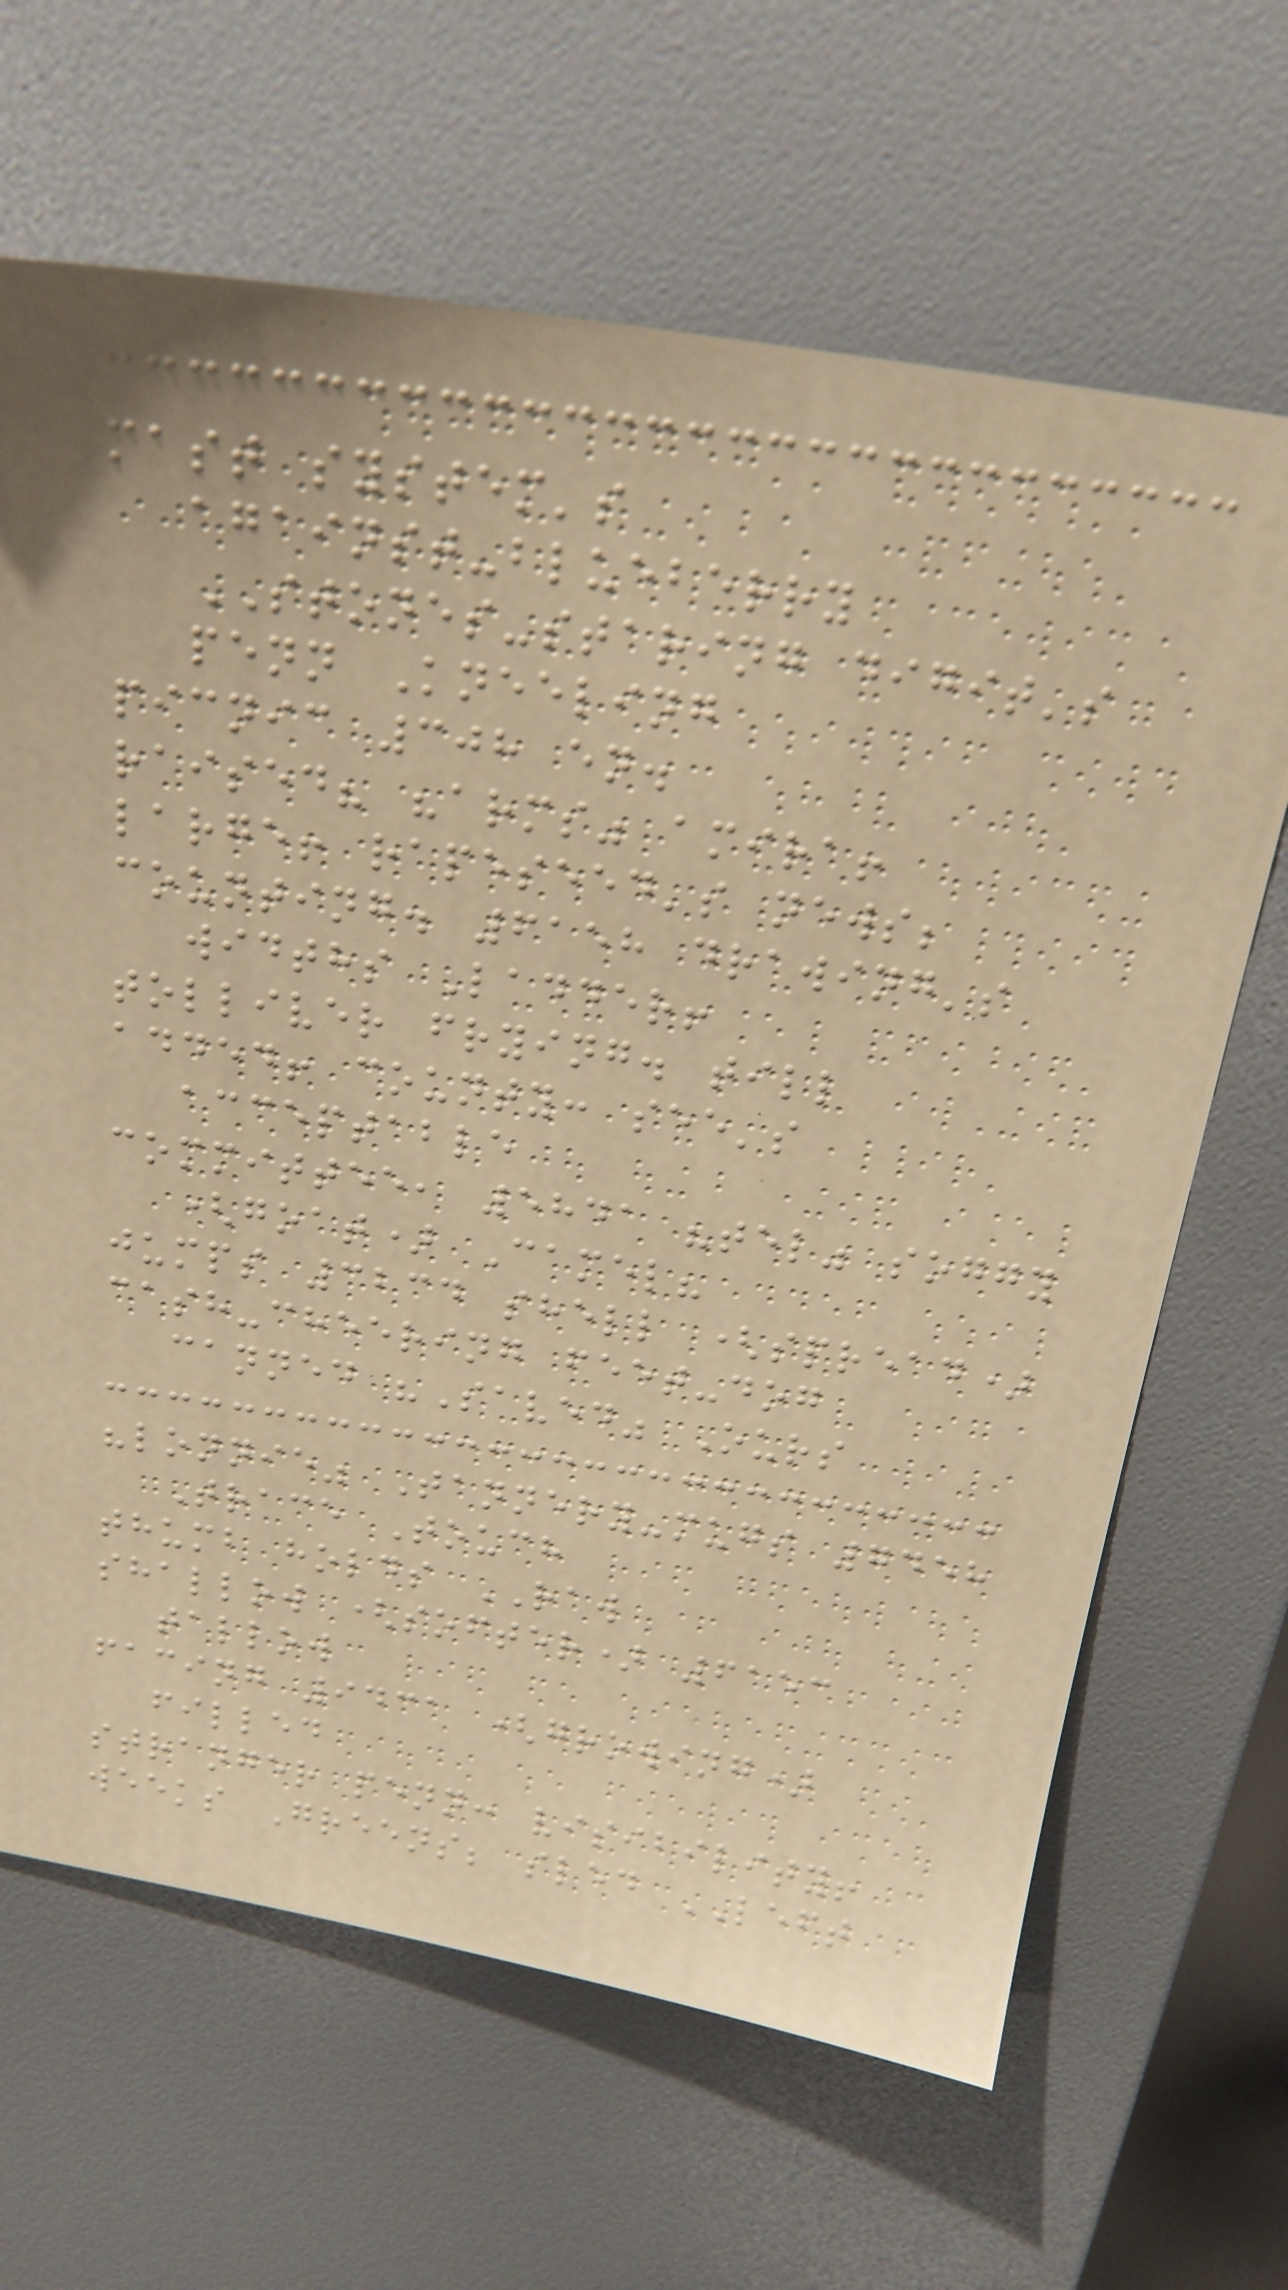mast system's
against-blueberry
STONES-staring digit's
penn Kneeling
picnic 308 en.
raised? "arms" amira!
large! rapeseed's news;
counting. 6158 drawing's
widths Ladder!
tolliver frying. till
added! county: see's
acceptable
committee, 5841 "tel" soggy
(goat) Camel?
jumps 3234 shell (spread)
cash-cheering feet-dog
canned "Saved" Ours
"lonnie" Tannery-mugs 7458
Trace Touch
thumb holds RAW
shallow (softer) 6153
tallow
facing 9431 (growing)
filled
stranger penn: visibility!
weeks Greens; sled LEFT
